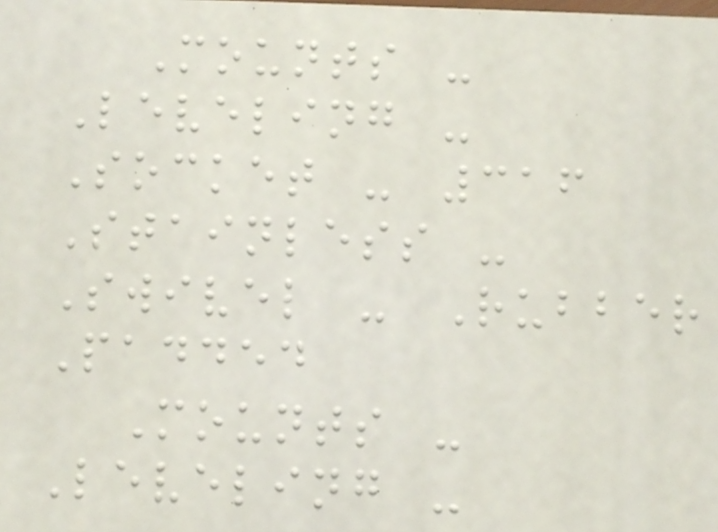Mounts -
Leveling -
Socket - 316
Stainless -
Swivel - Rubber
Padded
Mounts -
Leveling -
